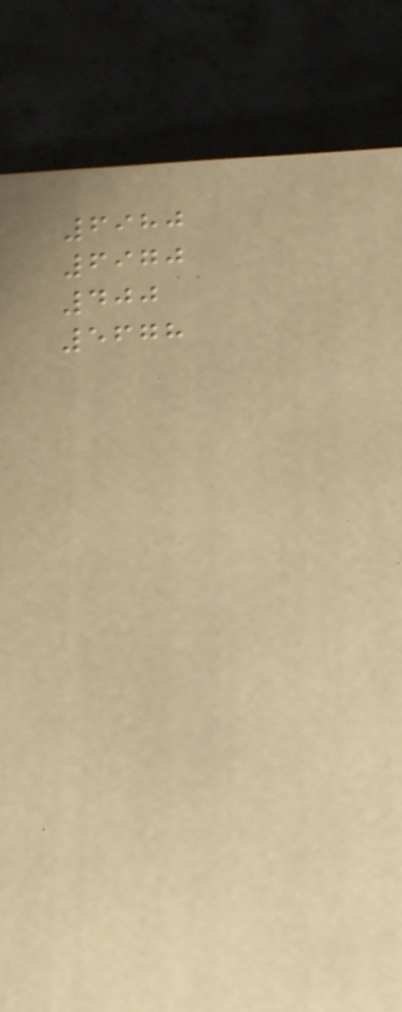6980
6970
400
5678
